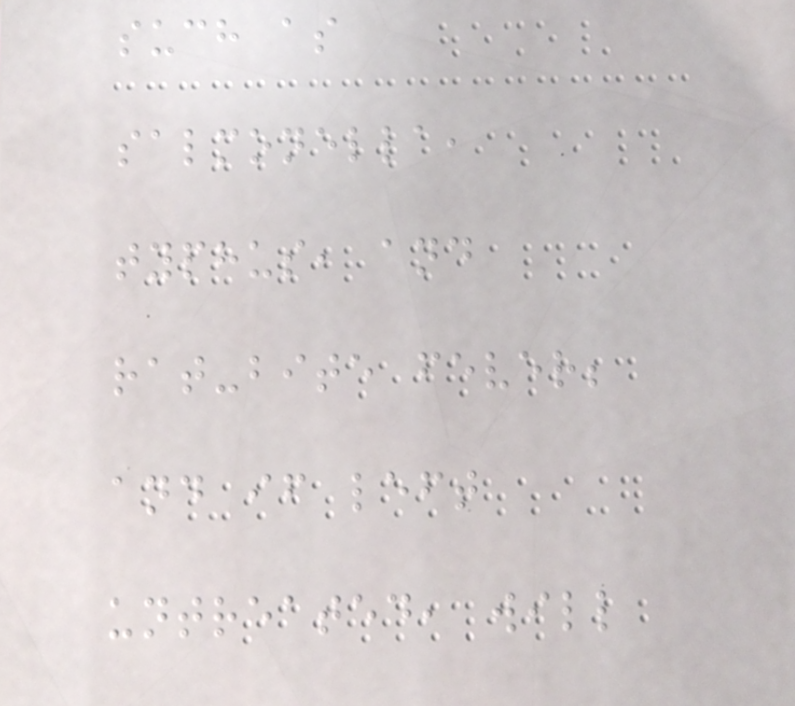such as
salmonella,
typhus, and
rat-bite fever;
and if left
untreated, will
